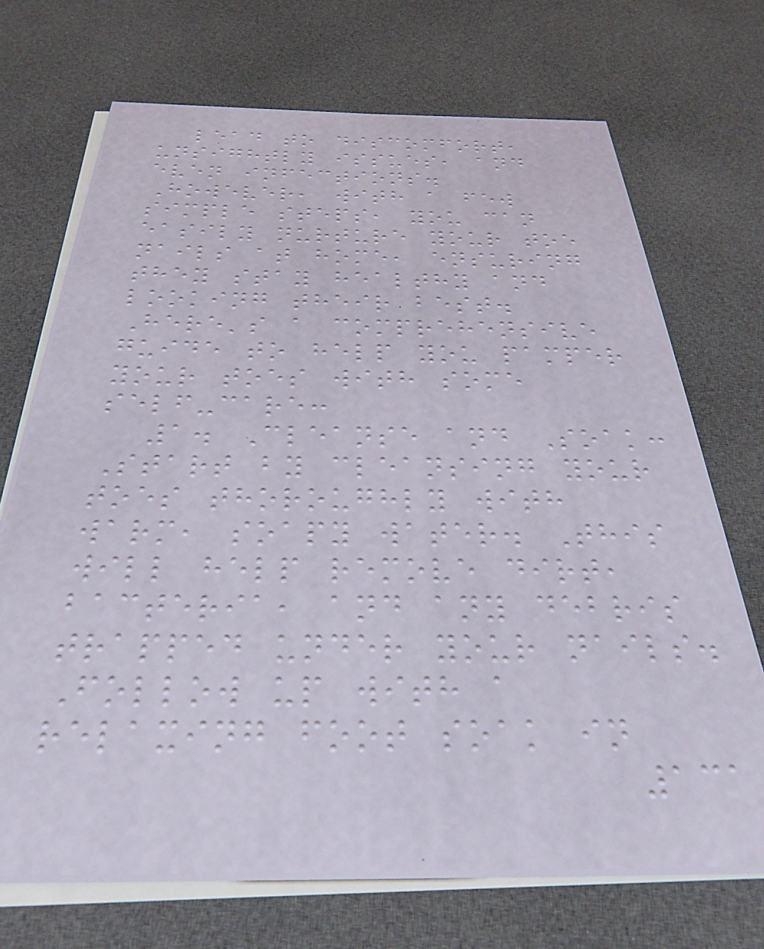lead to discomfort,
unsightly issues, and
even infections.
However, with a few
simple steps, you can
easily nurture your toe
nails at home, ensuring
they stay healthy and
looking their best.
Here's a comprehensive
guide to help you pamper
your toes with some
self-care:
1. Cleanse and Soak:
Start by cleansing your
toes thoroughly with
warm, soapy water. This
will help remove dirt,
bacteria, and any debris
trapped under your nails.
Follow up with a
relaxing foot soak in
131
